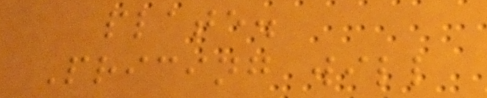plate.
Pricing will
